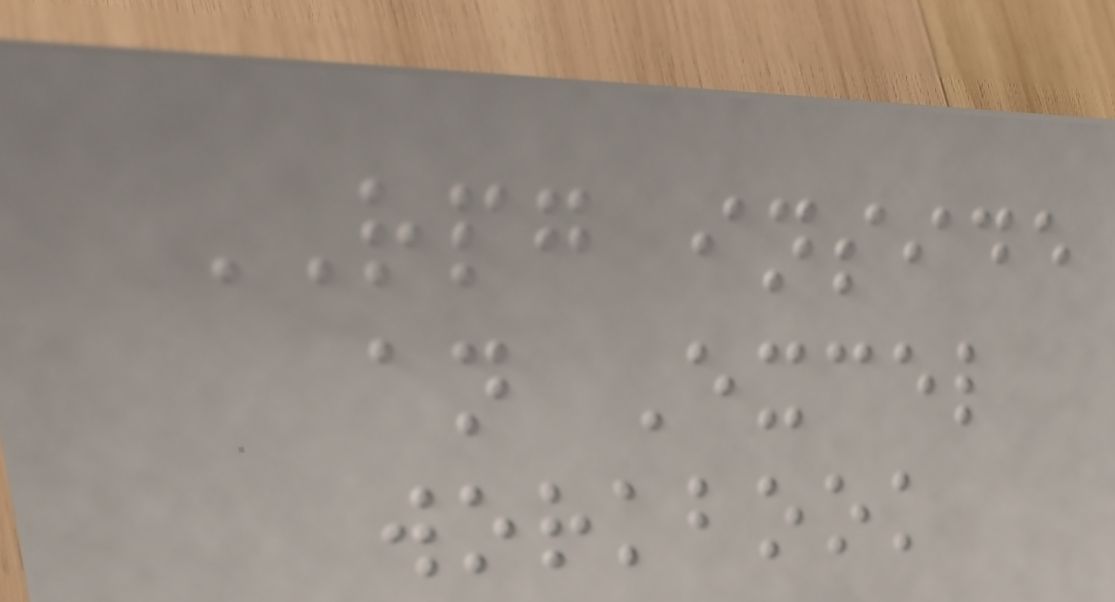RPG inside
an Excel
workbook
